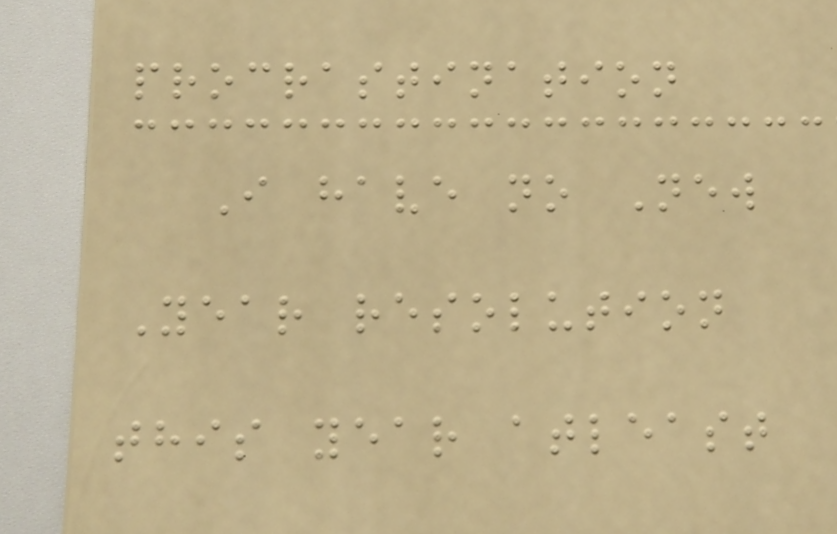procrastination
I have no New
Year resolution
this year atleast
